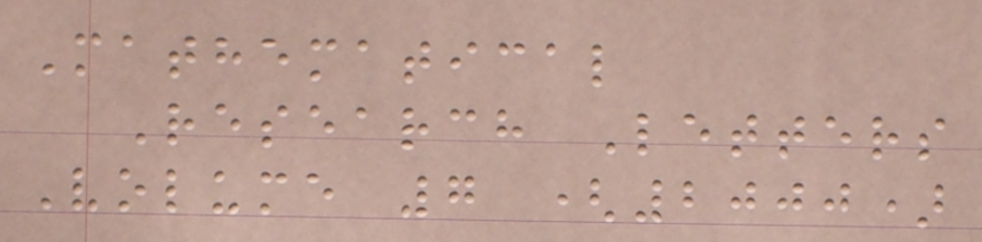Mathematical
Research Letters
Volume 7 (2000)
